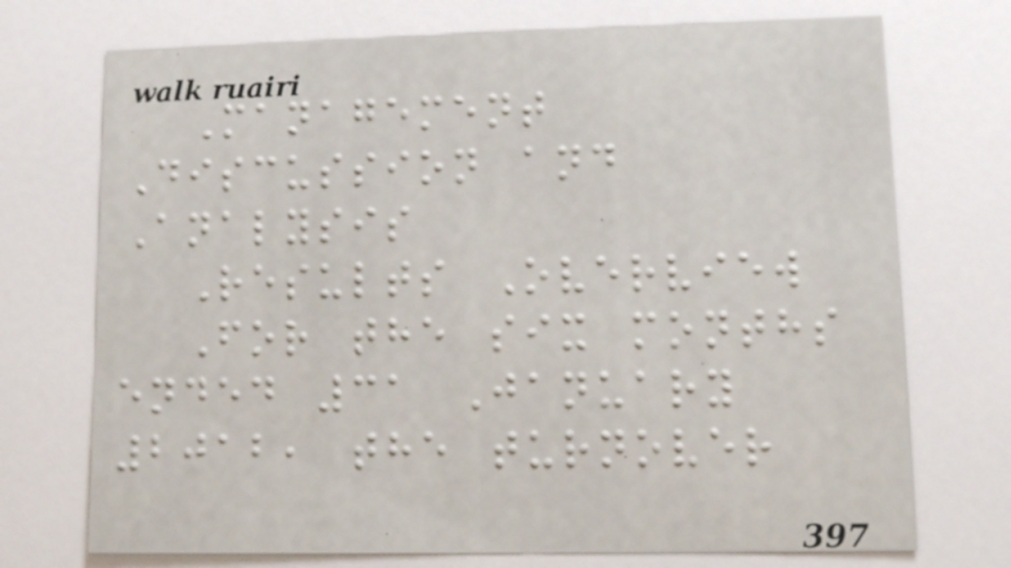Management
Discussion and
Analysis
Results Overview
For the six months
ended 31 January
2012, the turnover
